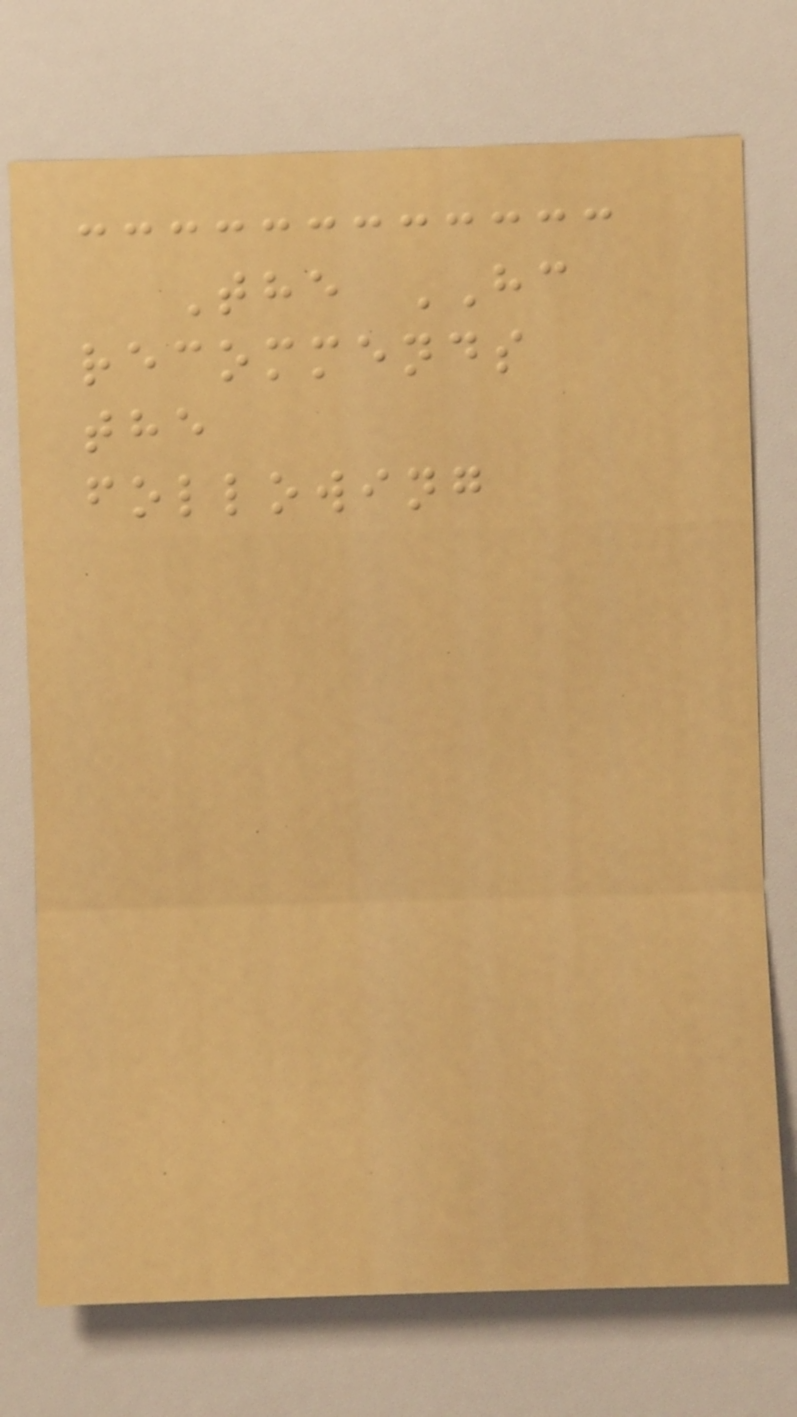The HC
recommends
the
following
